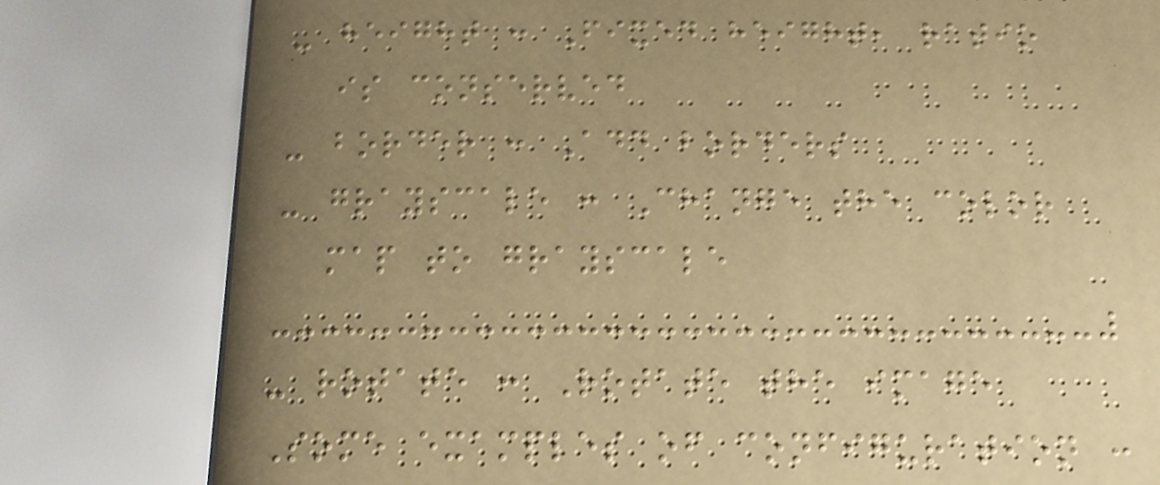- height : Fixed height, ratio
is conserved
- border : Add borders
- grayscale : Change the color
map to grayscale
- rotate : Rotate the image
Some examples of configuration :
